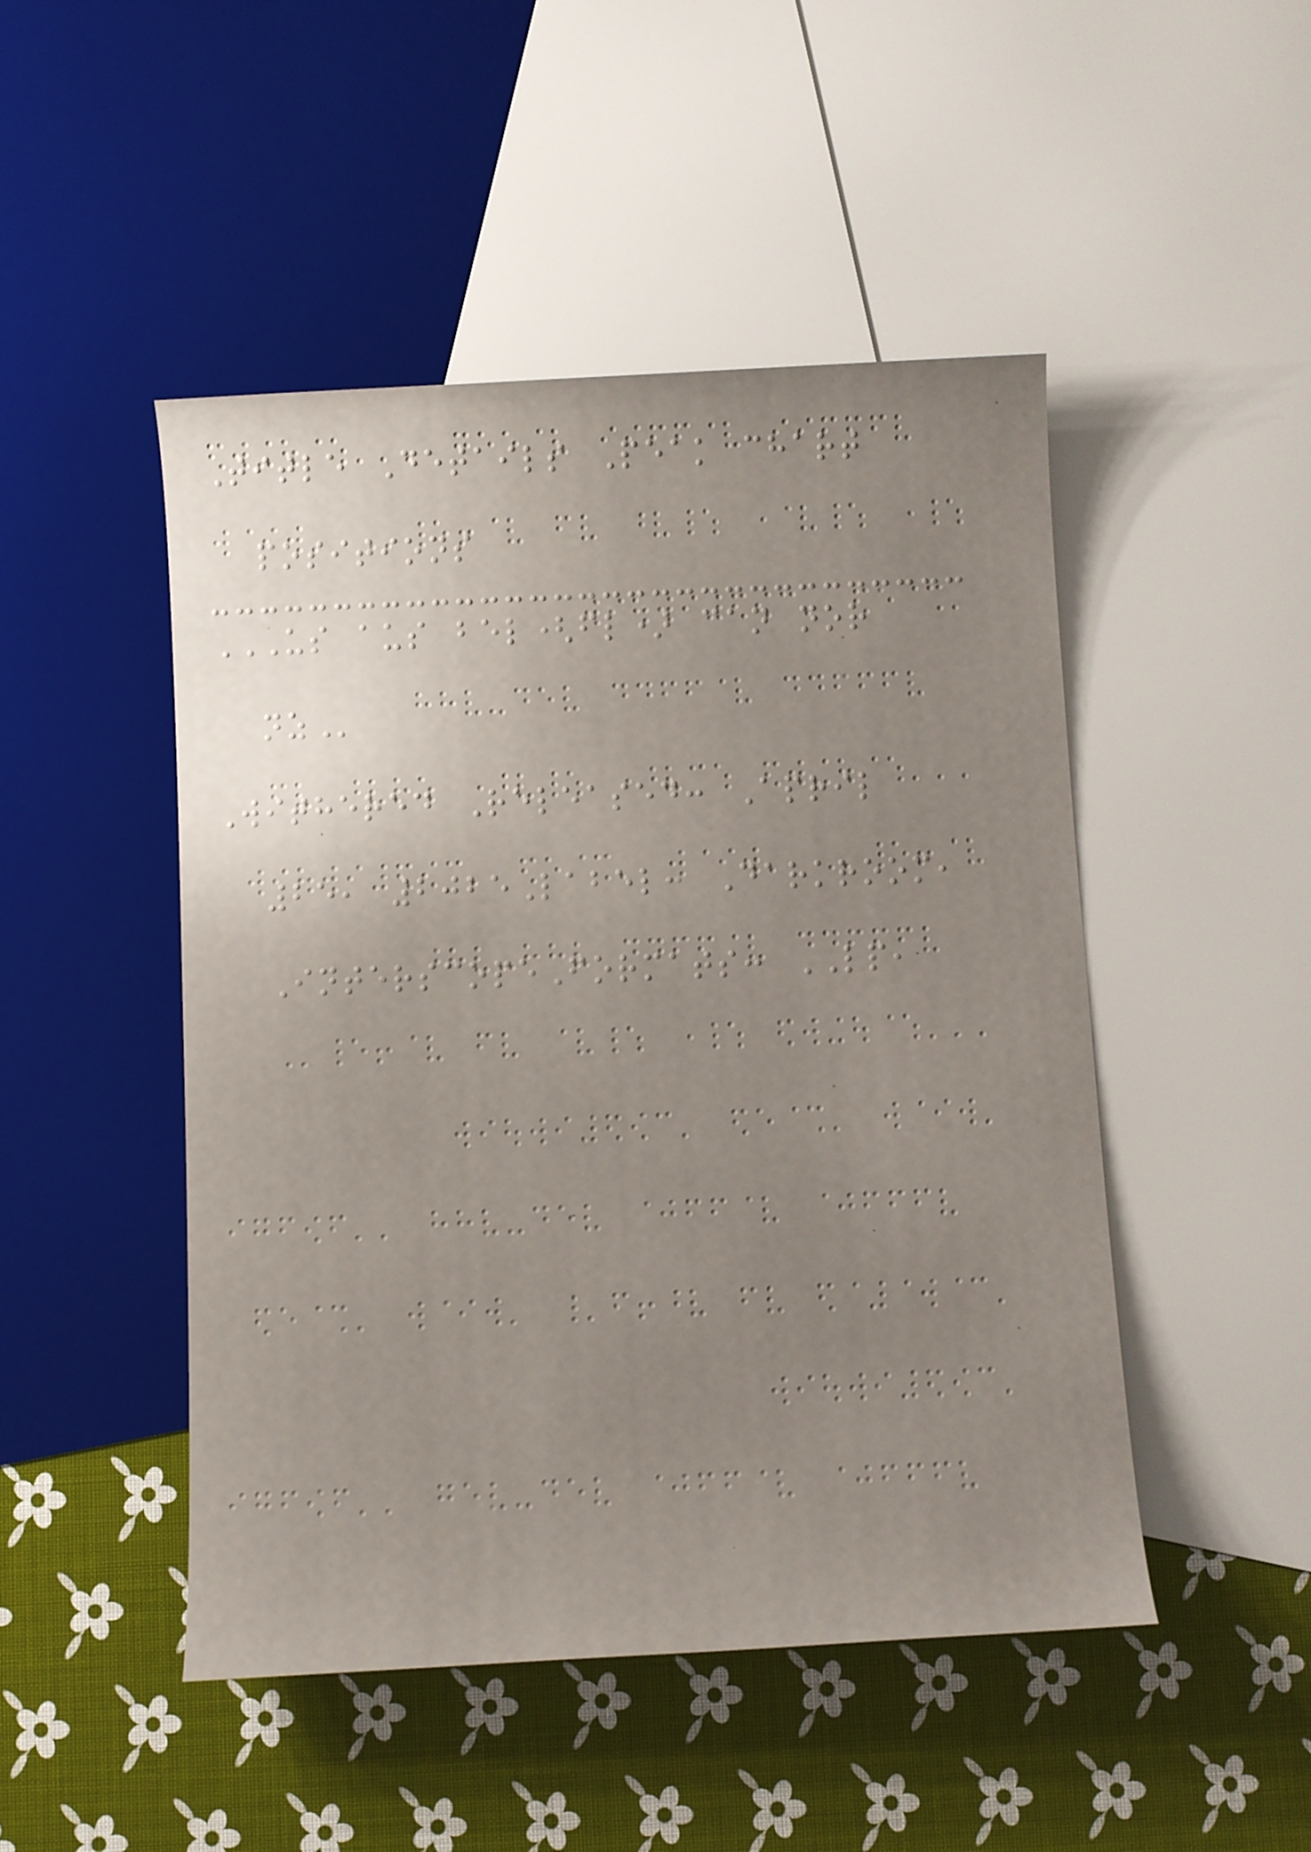Title Details Peak chart
positions
US AUS BEL(FL) CAN NOR
NZ
Withered Released: April
25, 2025Label: Darkroom,
InterscopeFormats: LP,
